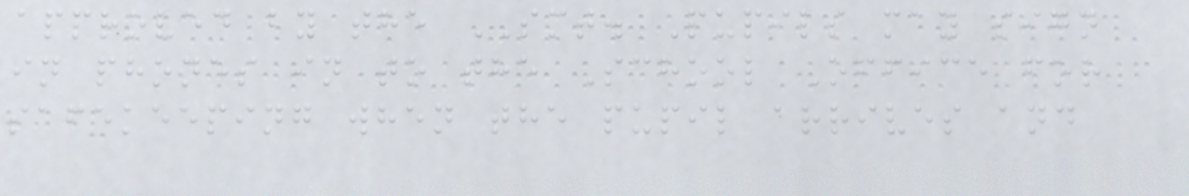approved by the SMT. Pupils may sign
in phones in to the School Office for
safekeeping when the pupil arrives and
